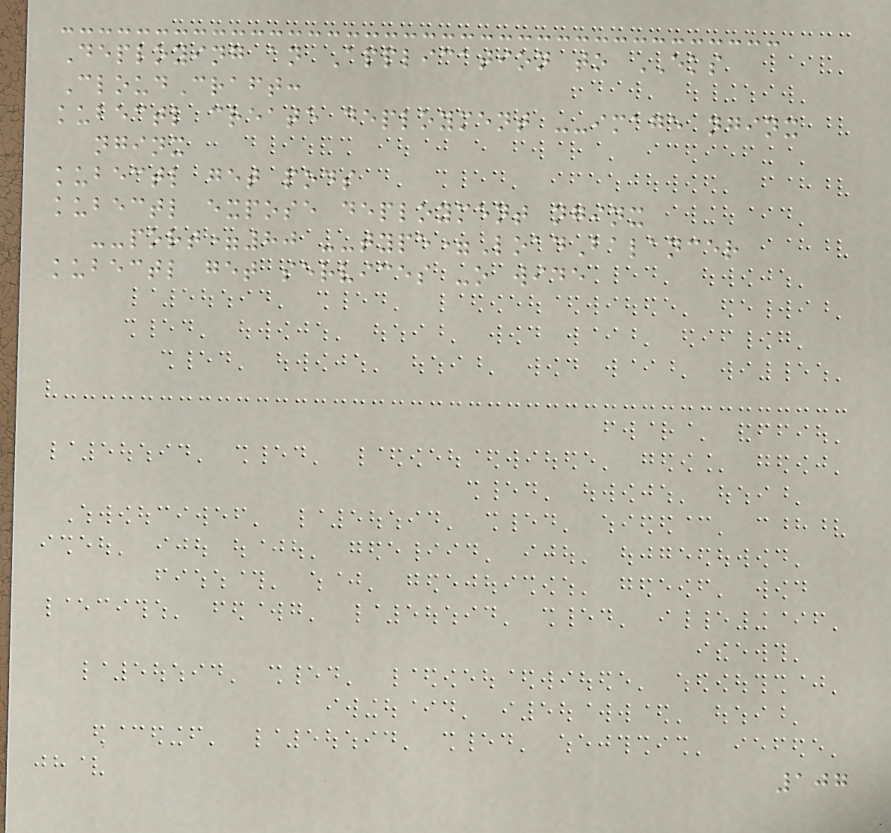Deploying an Application to EKS
CloudCraft:
kubectl create deployment --image nginx
nginx
kubectl get pods
kubectl expose deployment nginx
--port=80 --type=LoadBalancer
kubectl get services -o wide
107
